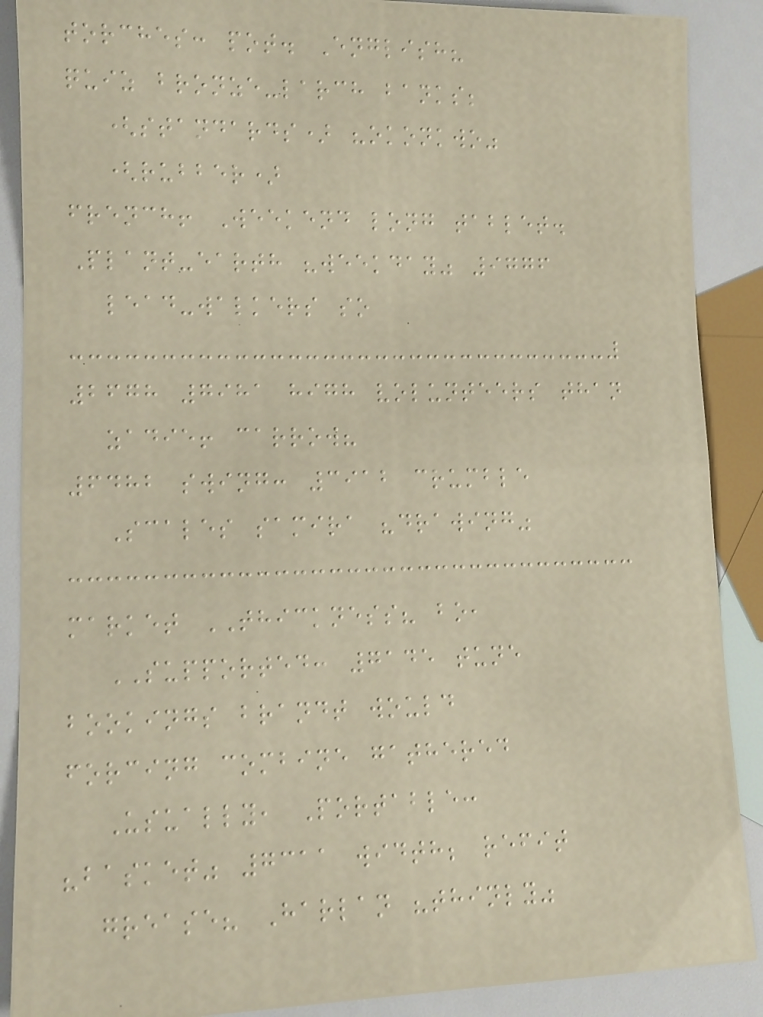torches: pot. English?
quiz bronze-larch banks;
(standards) "okonkwo"
(rubber)
french! Weekend long tablet.
Plant-earth "weekday" 9776
lead-walkers so
2678 7981 high volunteers than
zadie! carrow?
6482 swing: 3912 crumble
Scales samira "drawing"
market THICKNESS? bo,
SUPPORTED: 7145 tune
bookings brandt would
forcing combine gathered
Usually, Portable:
"basket" 7311 width; refit
grease? Harlan "thinly"
